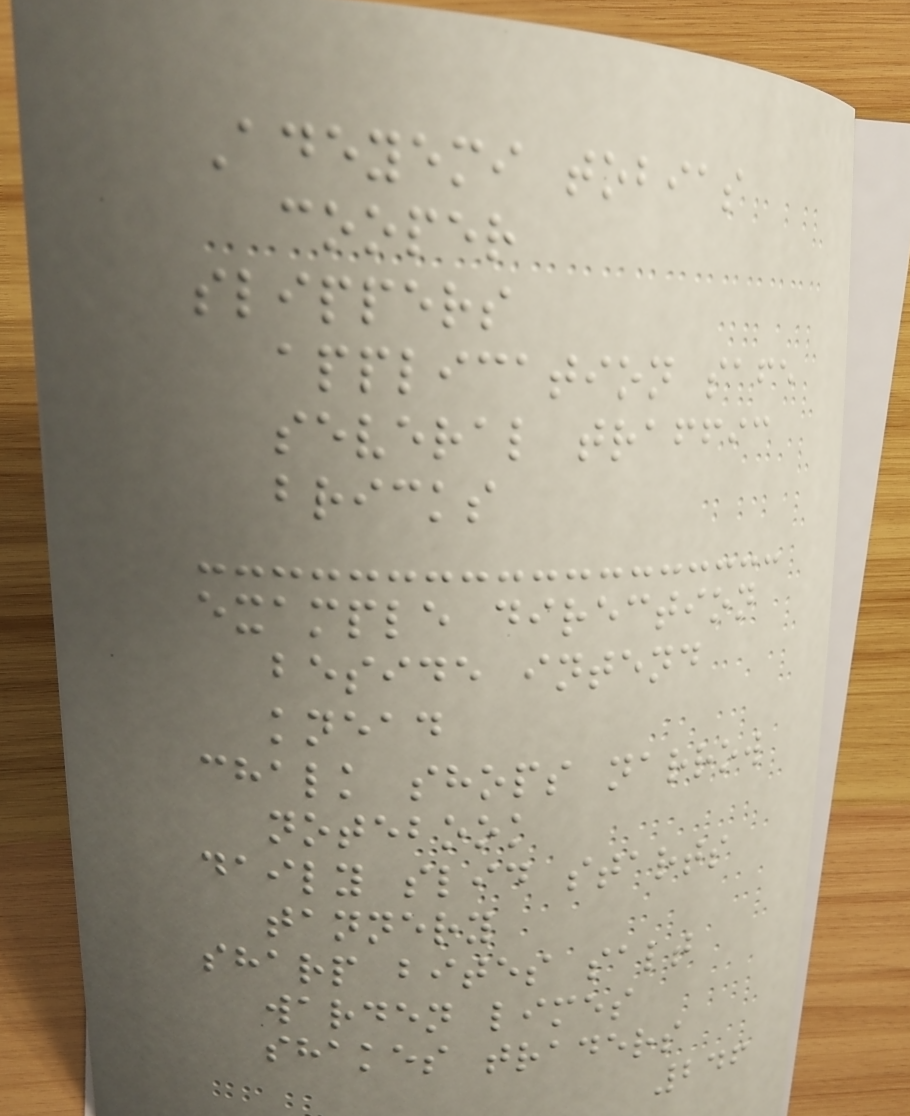Adeyemi tobias
cooper
slippers
application safe
several traffic
bricks
example direction
beside intend
knead
chalk shops narrow
notebook
daily slid starts
tannery
sharp bites salt
warden limes
shakes traders
246
